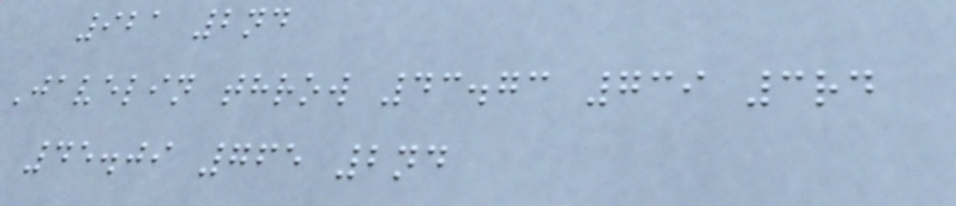921 2nd
Javelin throw 43.73 739 3rd
45.09 765 2nd
